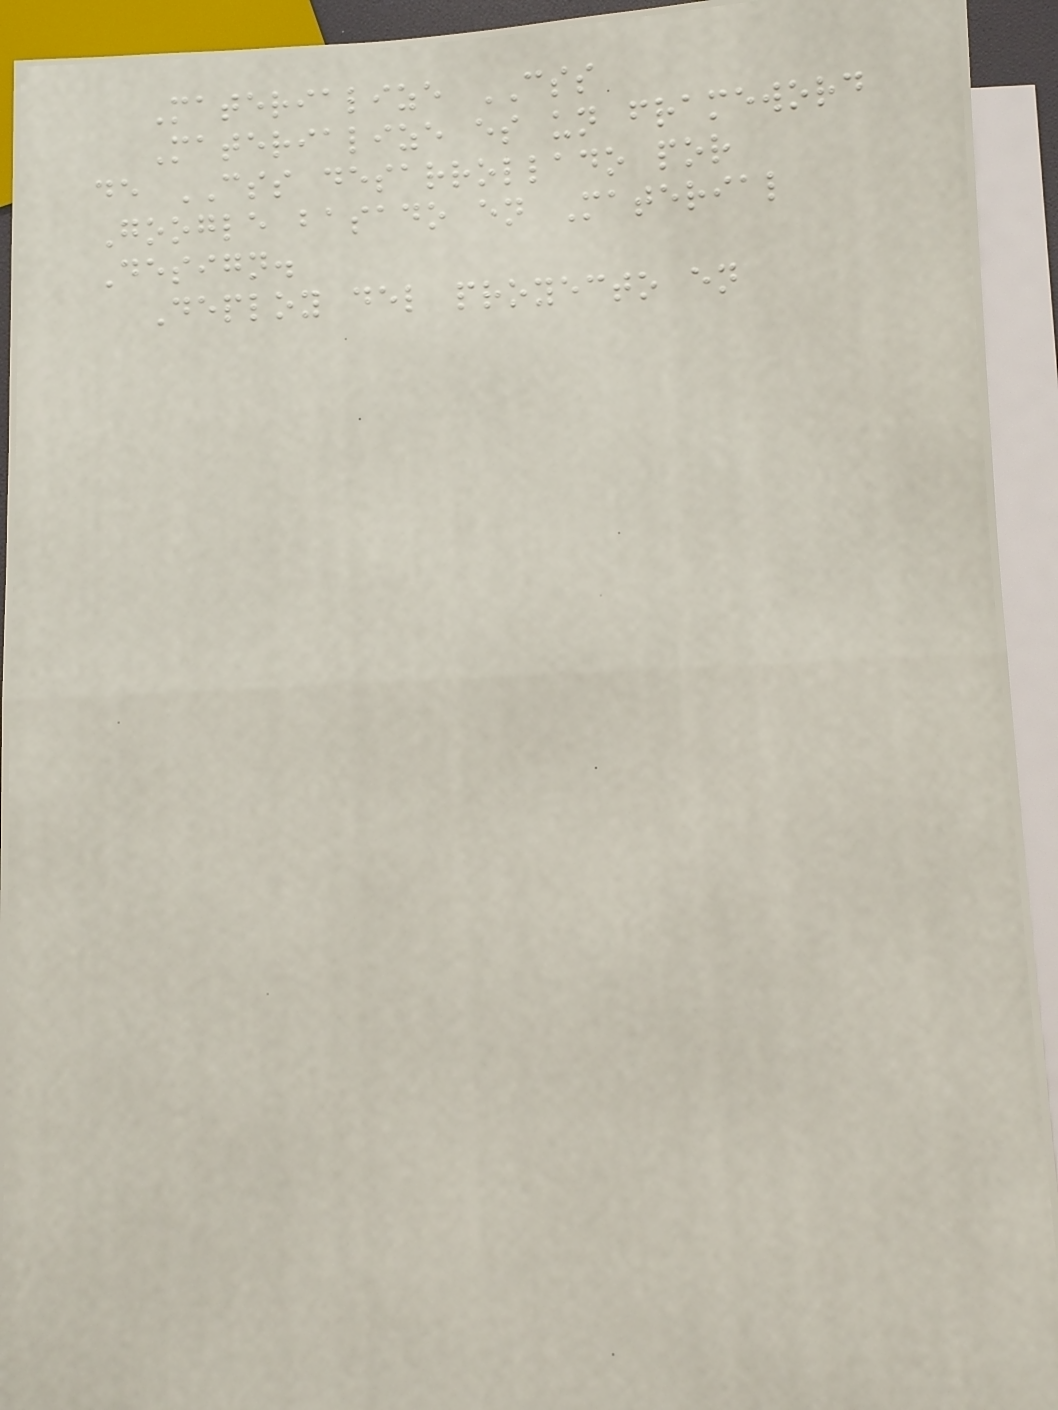Materialize CSS
Materialize es un frameword
de CSS desarrollado por
Google basado en Material
Design.
Deploy del proyecto en
